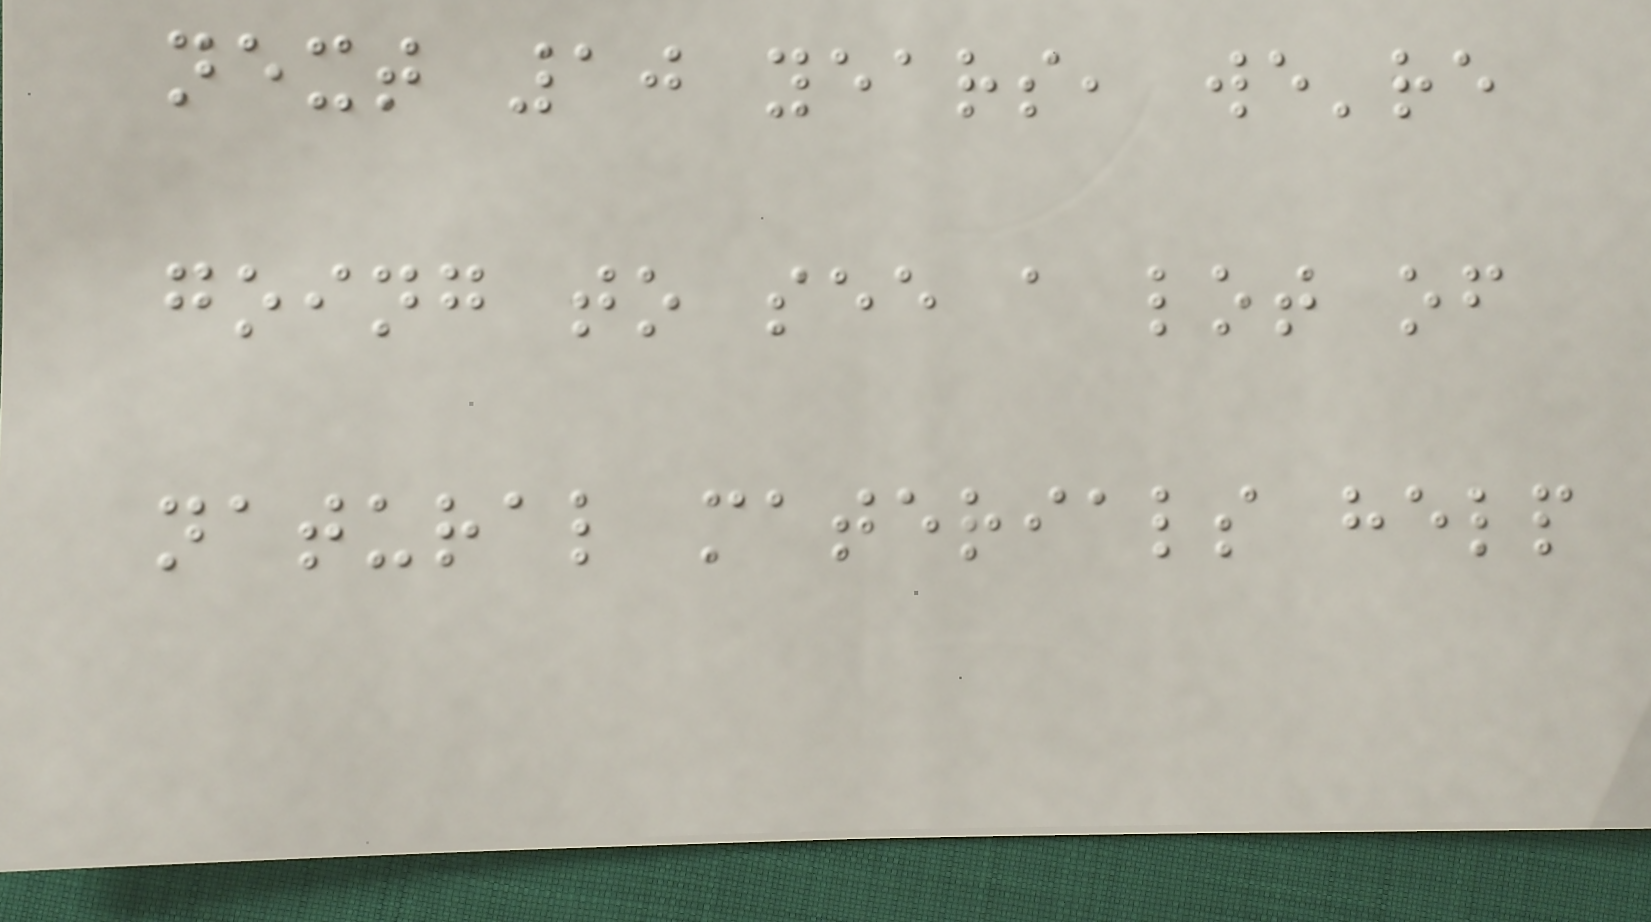next 10 years, we're
going to see a lot of
natural materials help
